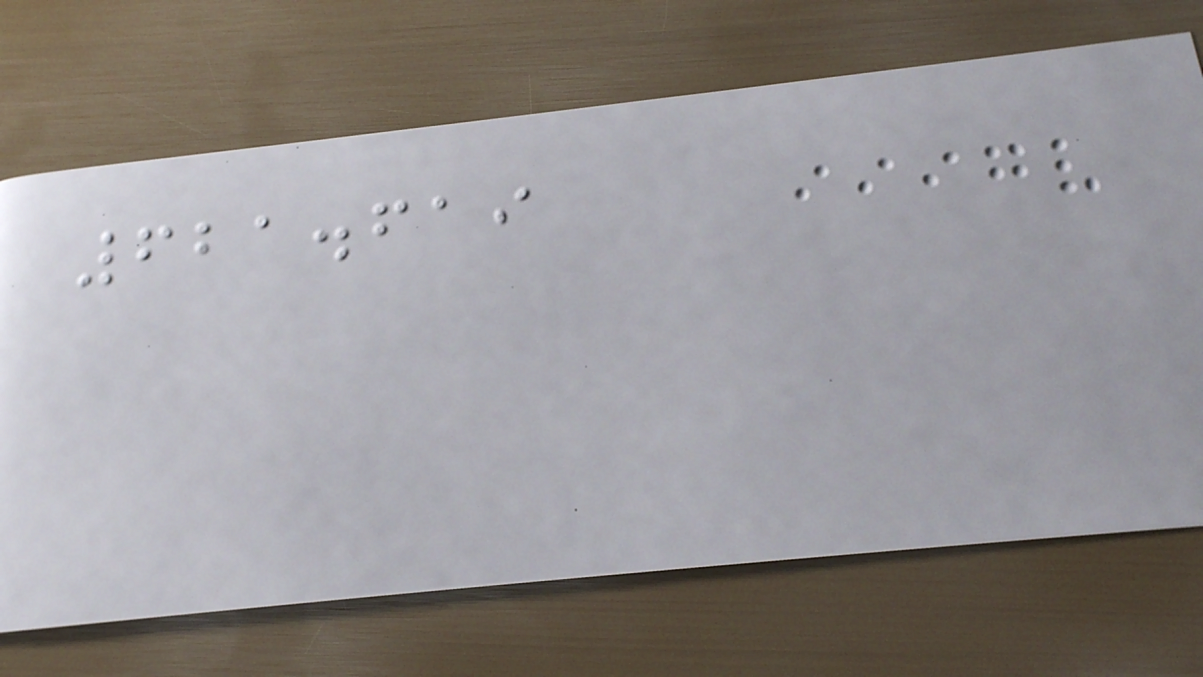621.619
